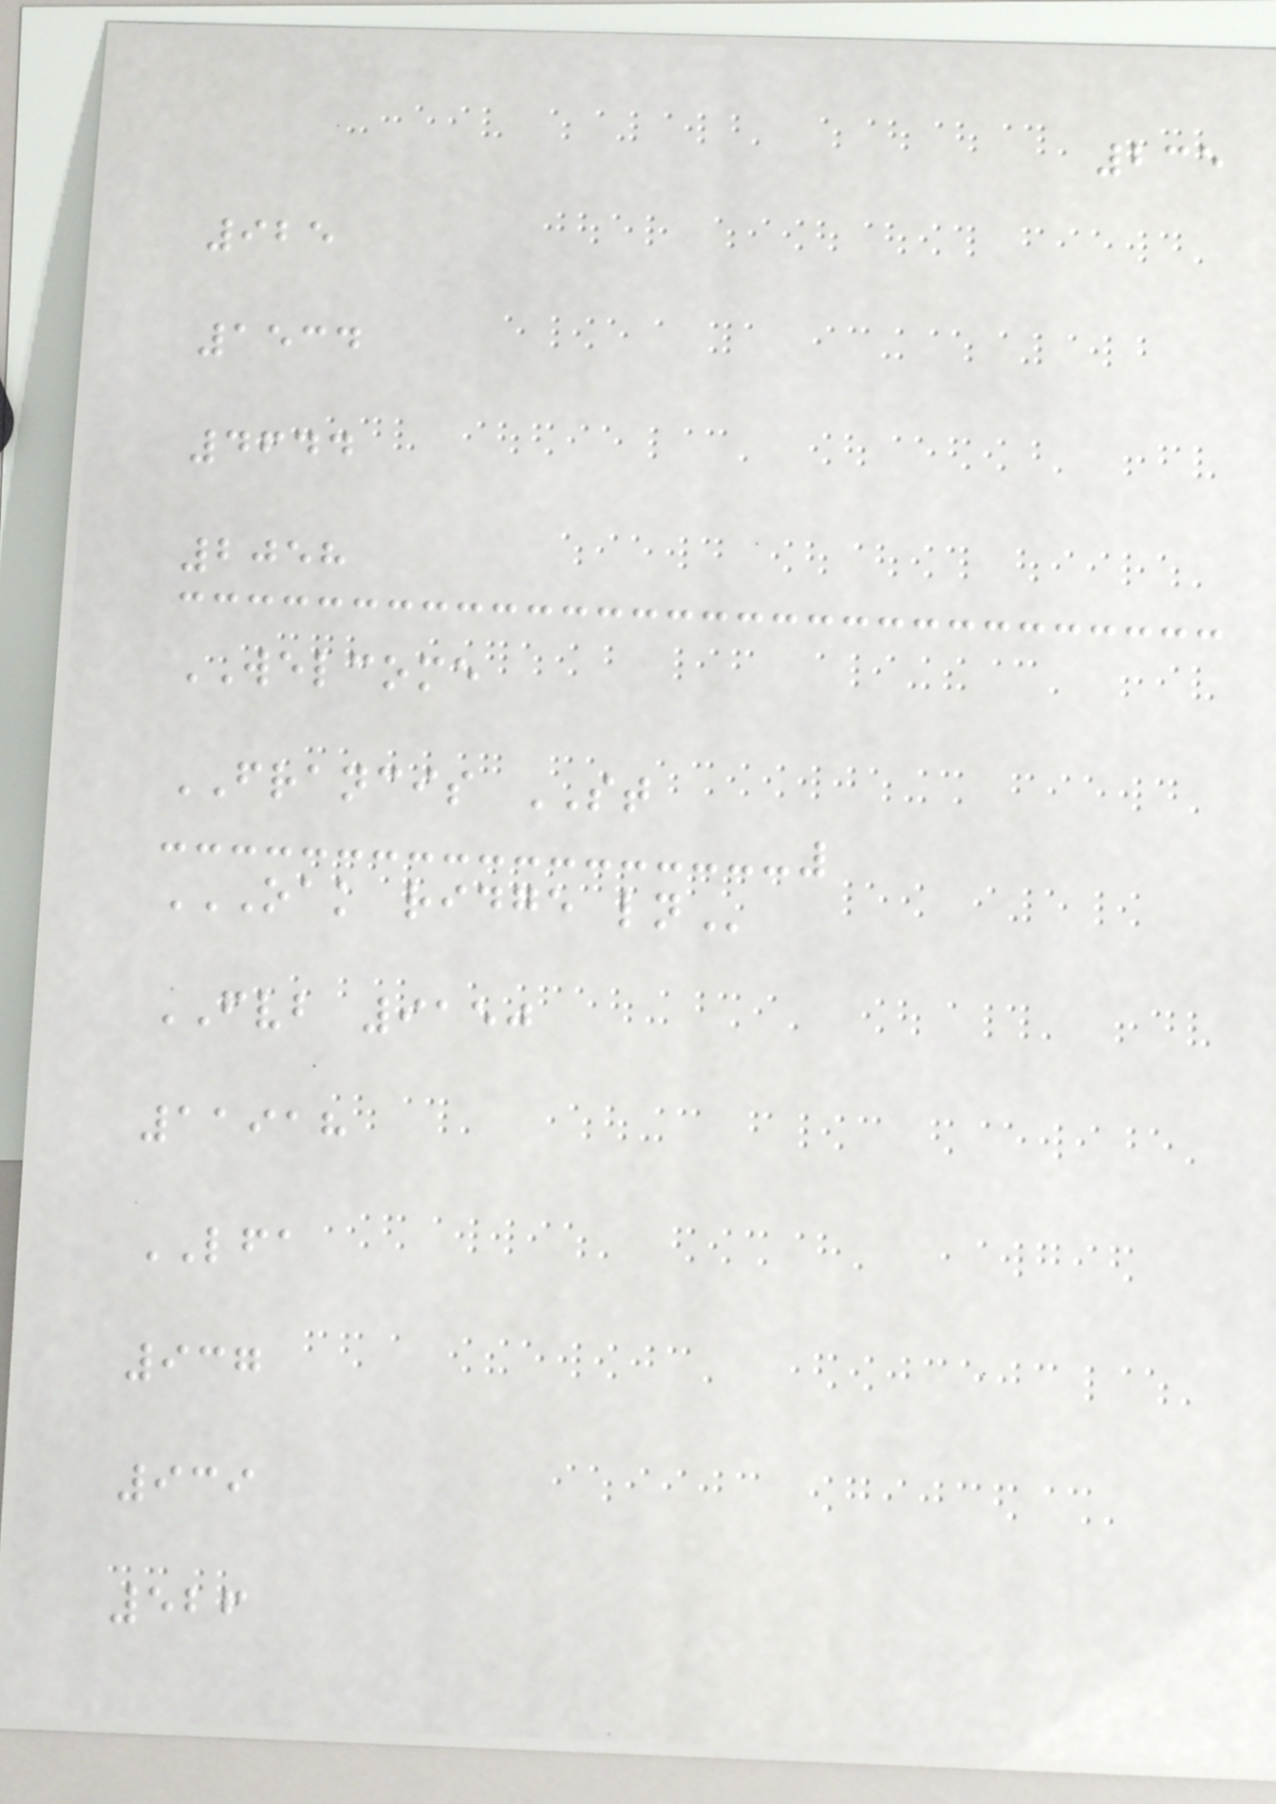235
925
1534
4644
2058
WELCOME
FRANCIS ST
OAK RIDGE LN
FVB 9150
11918
LFA
937
939
526
